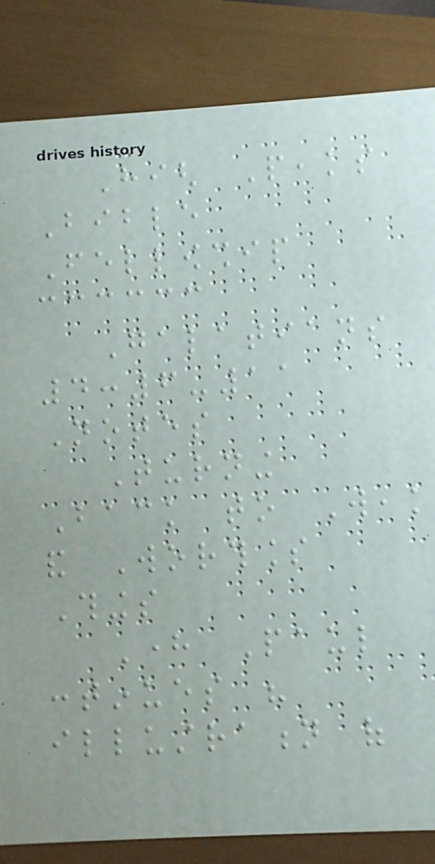High Peaks
Bible
Fellowship
Galatians
4:6-11
Notes
Turning
Back to Weak
and Worthless
Things
Here Paul
continues his
illustration of
